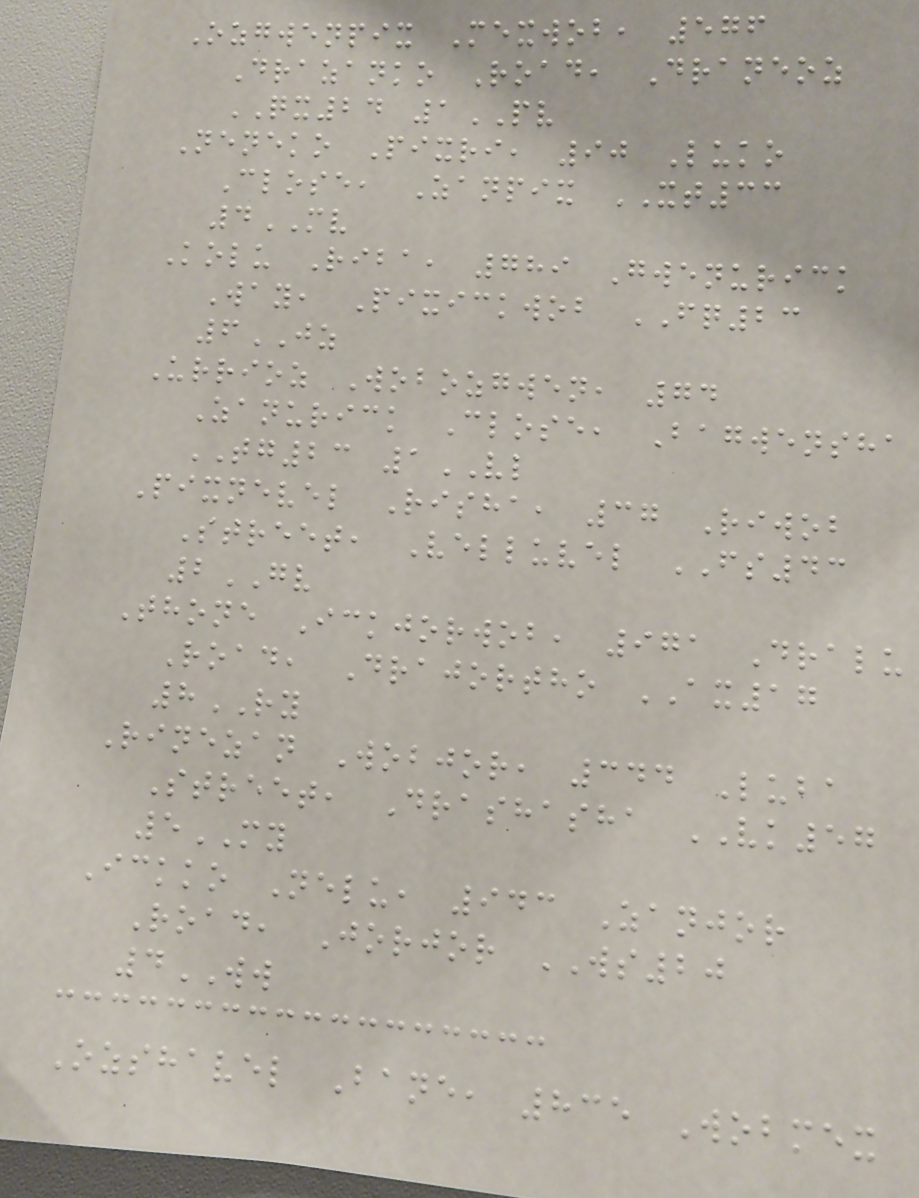Ozgwenpix Mexwob, 576
Drazanko Road, Draneoz
QX24 1PV
Neneko Pixri, 90 Luko
Close, Zanpix XT33
4MV
Kolu Riba, 789 Gwenurick
Way, Pixickwob FQ23
6JZ
Urrioz Wobozgwen, 74
Zanurick Close, Bagwensha
TG23 1VL
Pixnevel Risha, 37 Riwob
Street, Velluvel FS43
2GV
Thone Ickjorwob, 971 Dralu
Road, Drajortho AX17
8RY
Rinezan Wobjor, 344 Luba
Street, Drashasha VK57
5MY
Ickko Nelu, 943 Zanjor
Road, Jorjor WS20
4WW
Ozshavel Bane, 835 Wobmex
